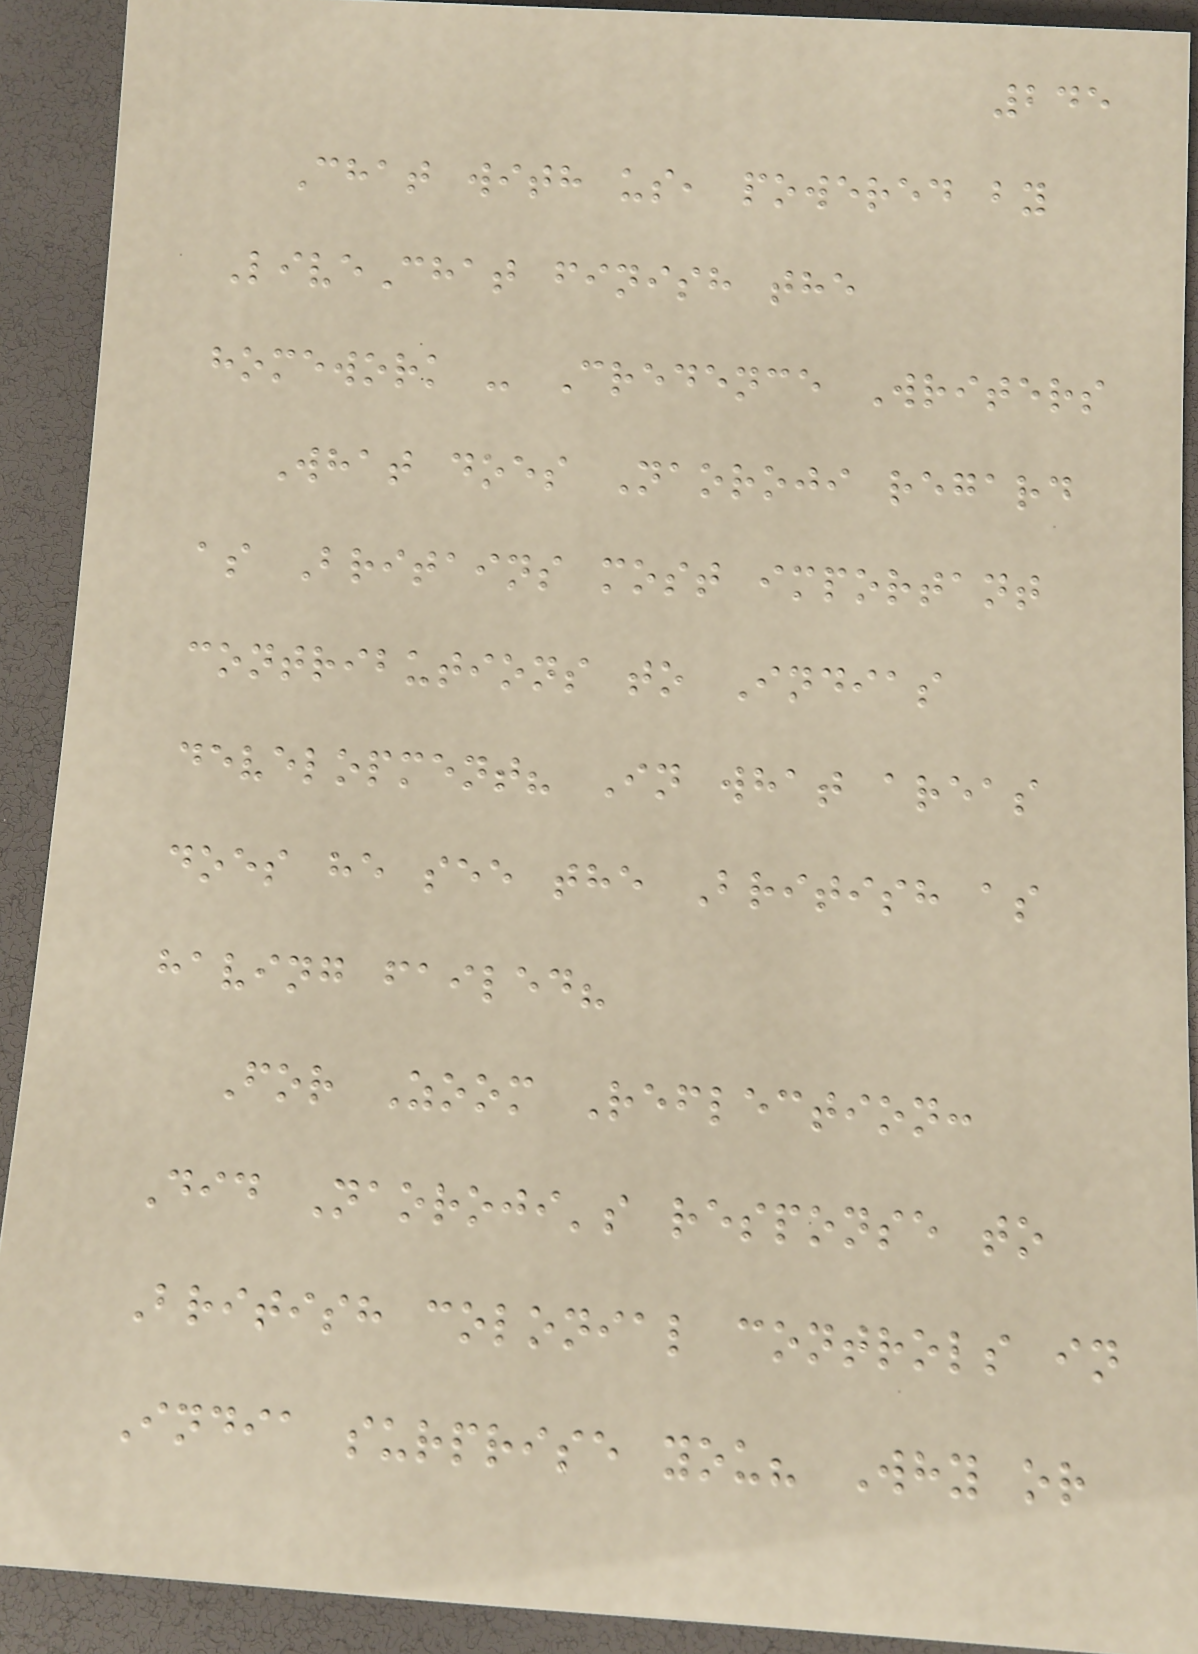245
Chat with us, powered by
LiveChat finish the
homework - Credence Writers
What does Naoroji regard
as Britains most important
contributions to Indias
development? In what areas
does he see the British as
having failed?
For Zoom Reflection:
Did Naoroji's response to
British colonial controls in
India surprise you? Why or
